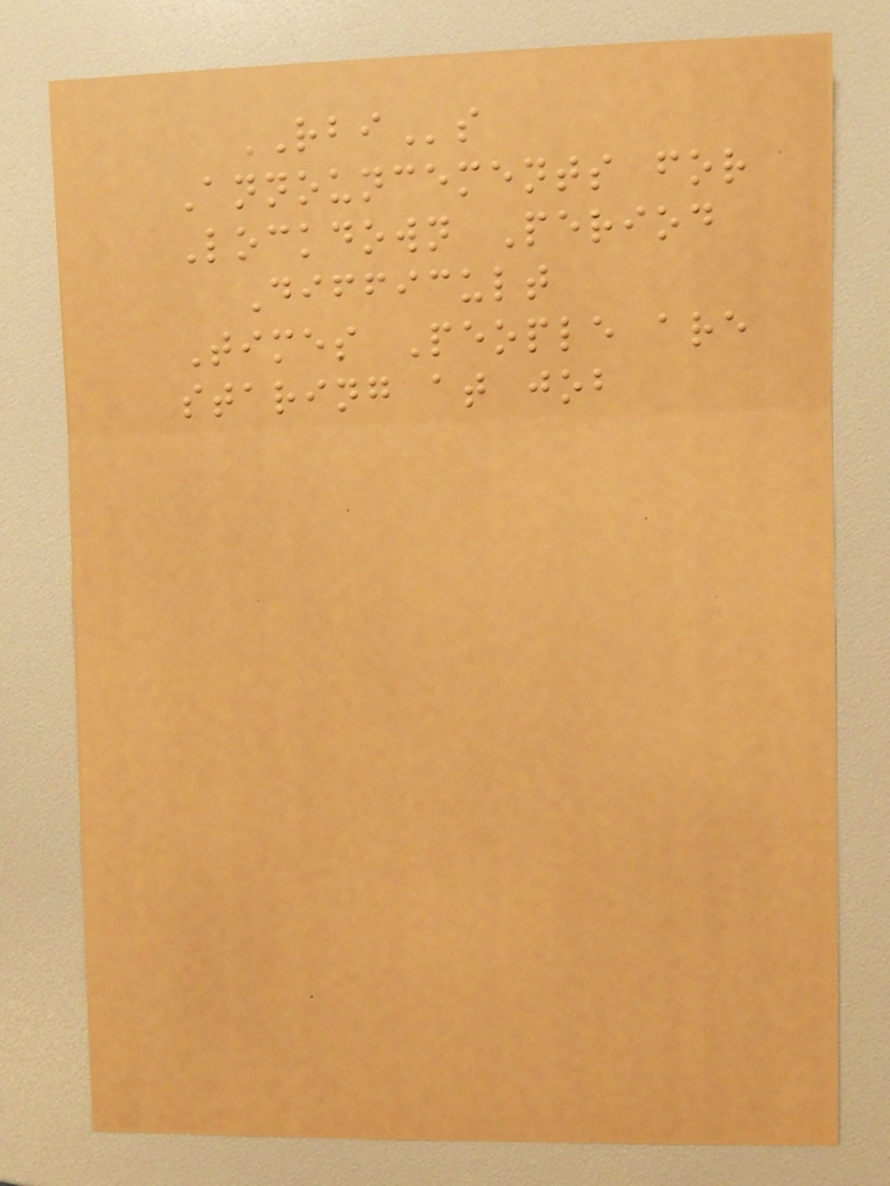RBIs
Announcements for
Lockdown Period
Difficult
Times People are
staring at job
